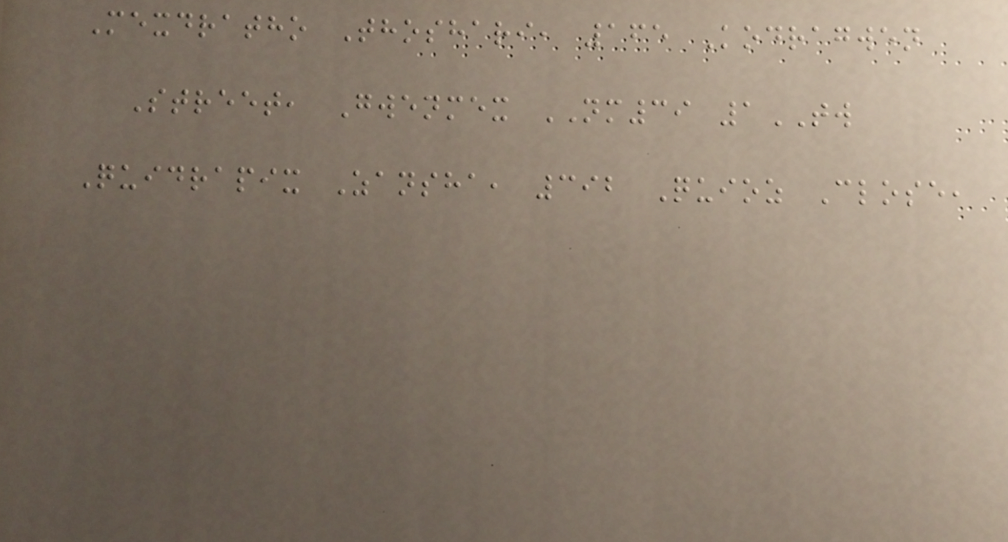Mexdratho Thoshari, 165 Kodragwen
Street, Gwenmex NM39 1TW
Quidrapix Zansha, 392 Quioz Close,
